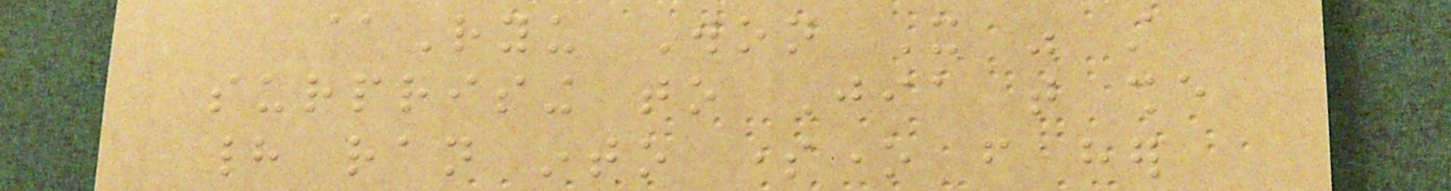@Ryu Won It was still
surprising to Jia that she
had ran into someone from her
